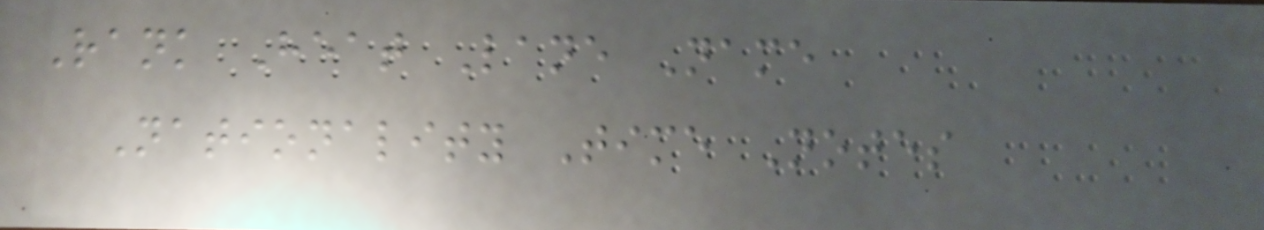Rank Heat Lane Name
Nationality Time Notes
